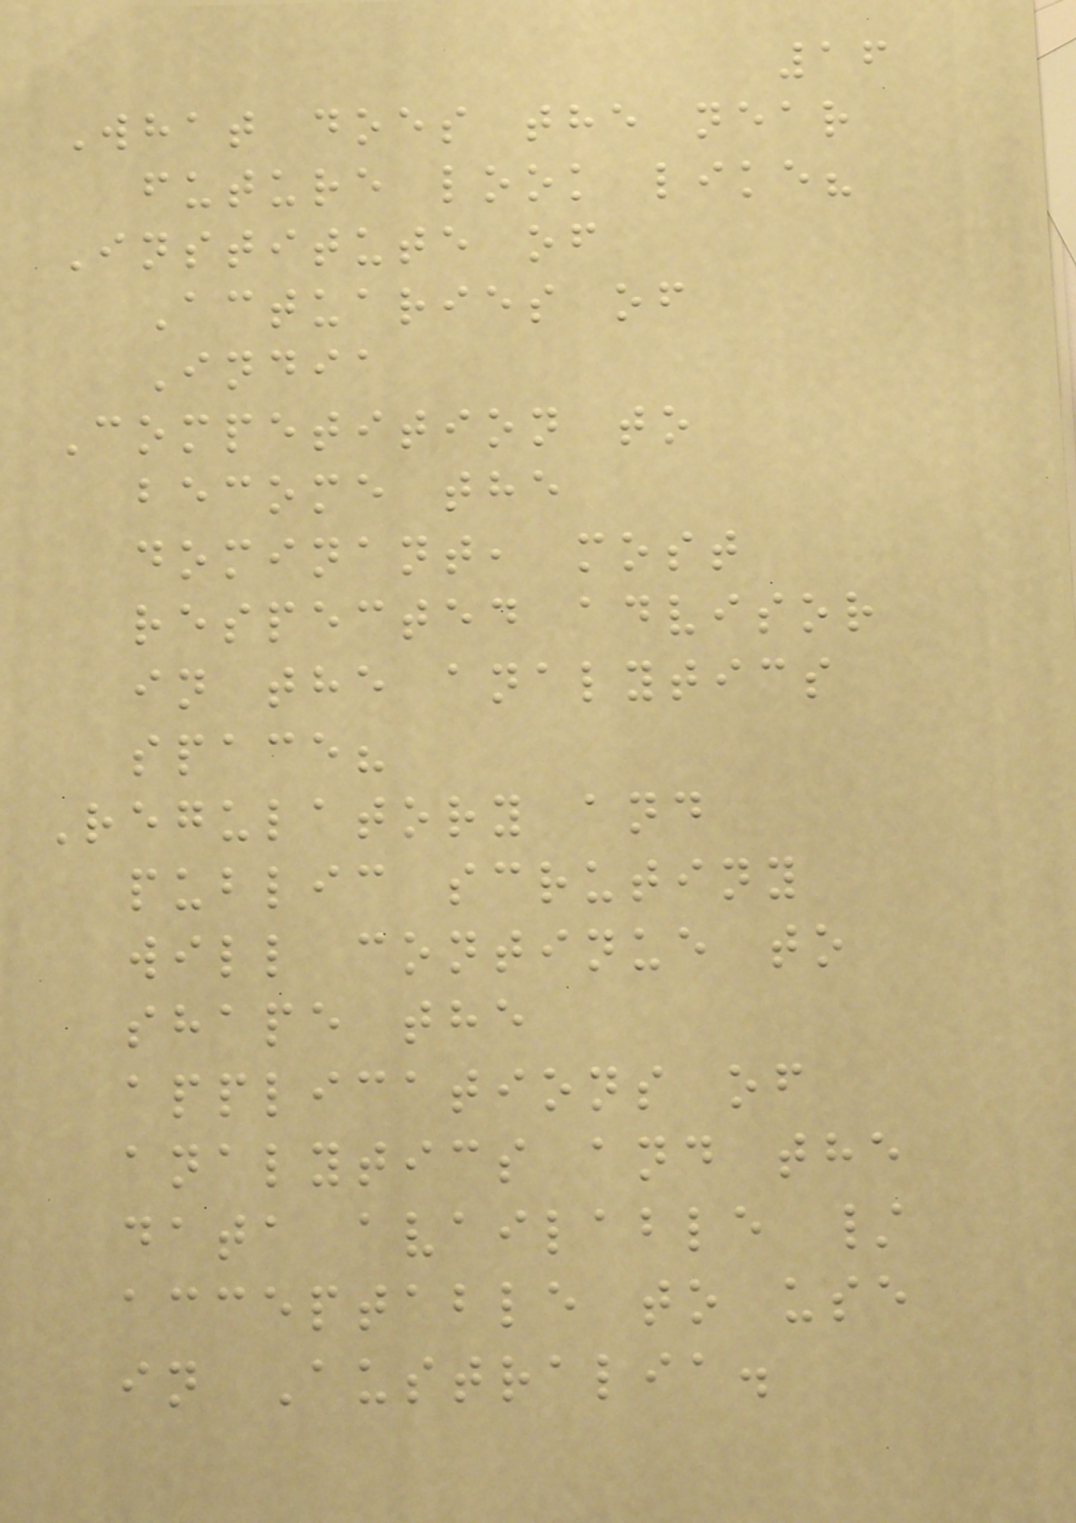16
What does the near
future look like?
Institute of
Actuaries of
India
Competition to
become the
dominant, most
respected advisor
in the analytics
space?
Regulatory and
public scrutiny
will continue to
shape the
applications of
analytics and the
data available /
acceptable to use
in Australia.
